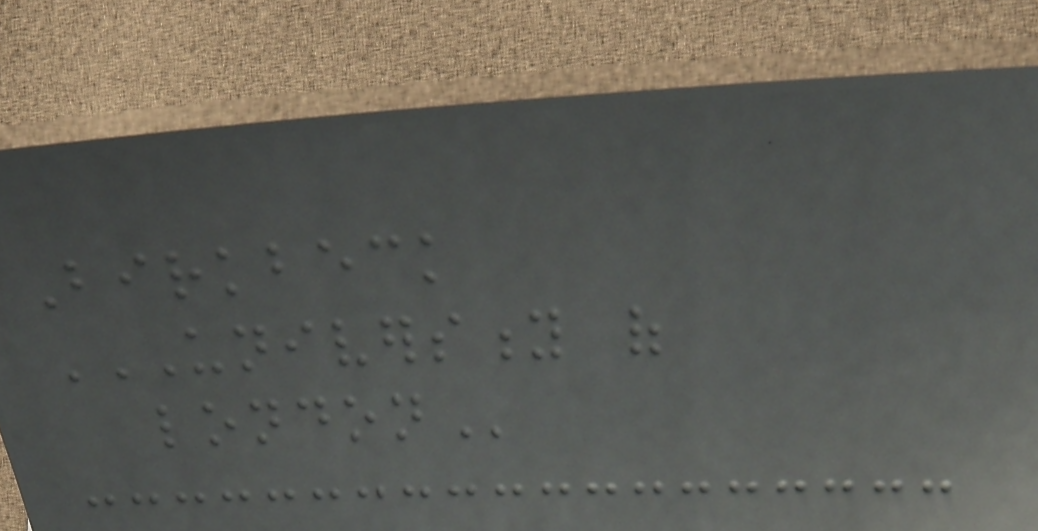Birkbeck
UNIVERSITY OF
LONDON
